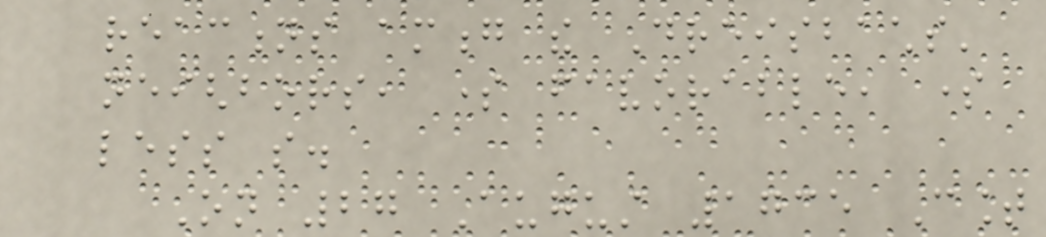reactions among the Dreisbachs'
neighbors, some favorable, some
less so.
On 27 August 1735 Count
